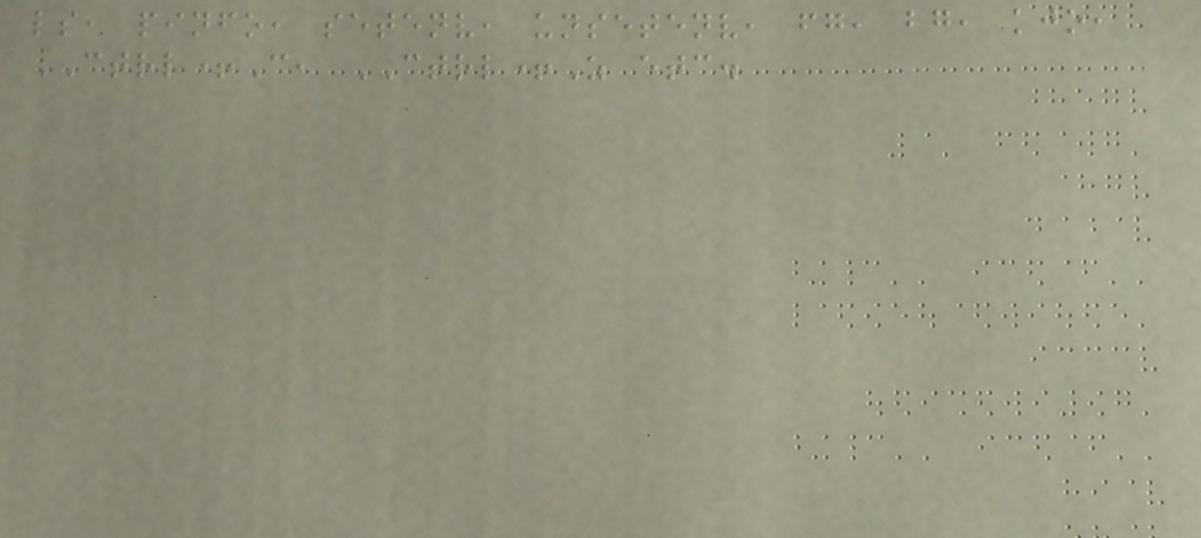ls, pinfo, setenv, unsetenv, fg, bg, kjo,
CTRL+C, CTRL+Z etc.
